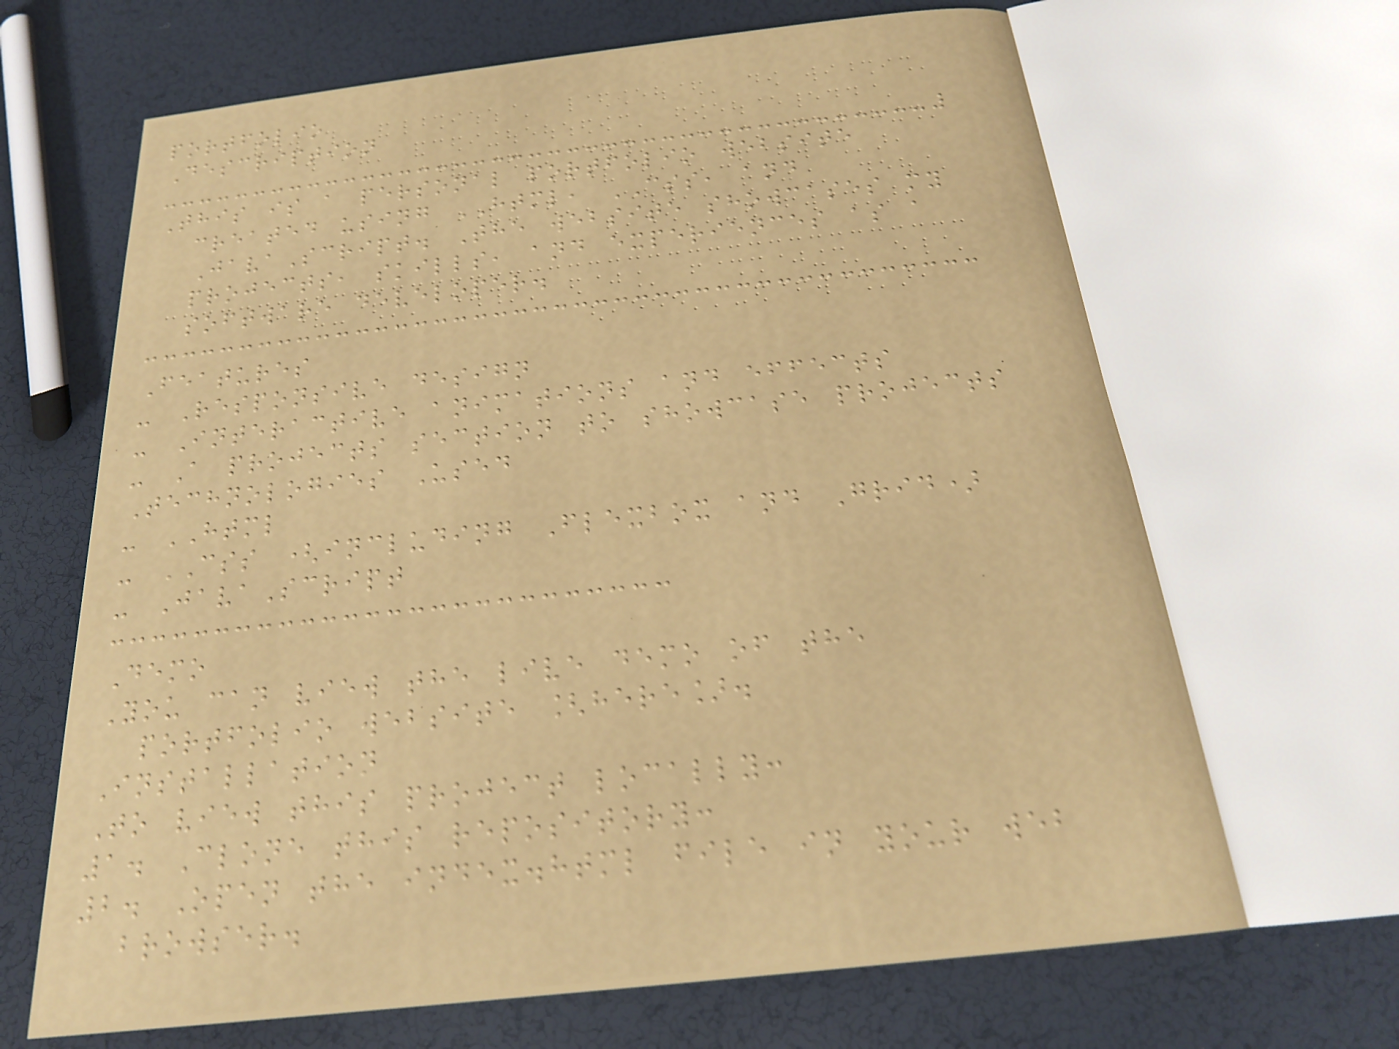portfolio
Description
This is a personal portfolio website
created using HTML, CSS, and
JavaScript. The website showcases my
projects, skills, and experiences as a
software developer.
Features
- Responsive design
- Interactive animations and effects
- A projects section to showcase projects
Technologies Used
- HTML
- CSS (including Flexbox and Grid)
- JavaScript
Demo
You can view the live demo of the
portfolio website [here].
Installation
To view this project locally:
1. Clone this repository:
2. Open the index.html file in your web
browser.
